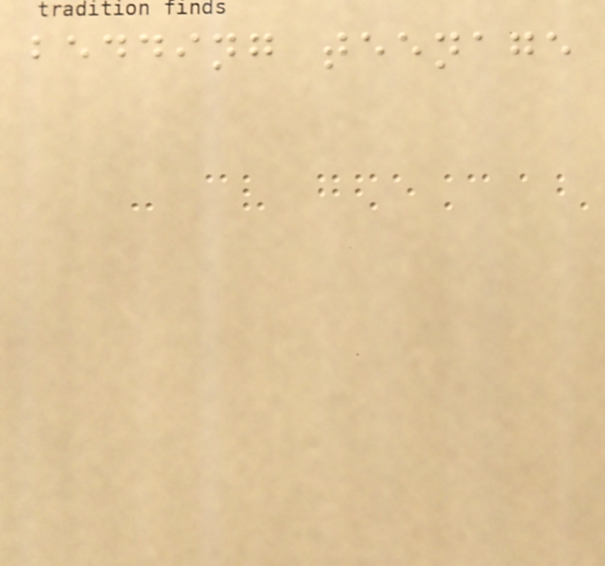bedding teenage
